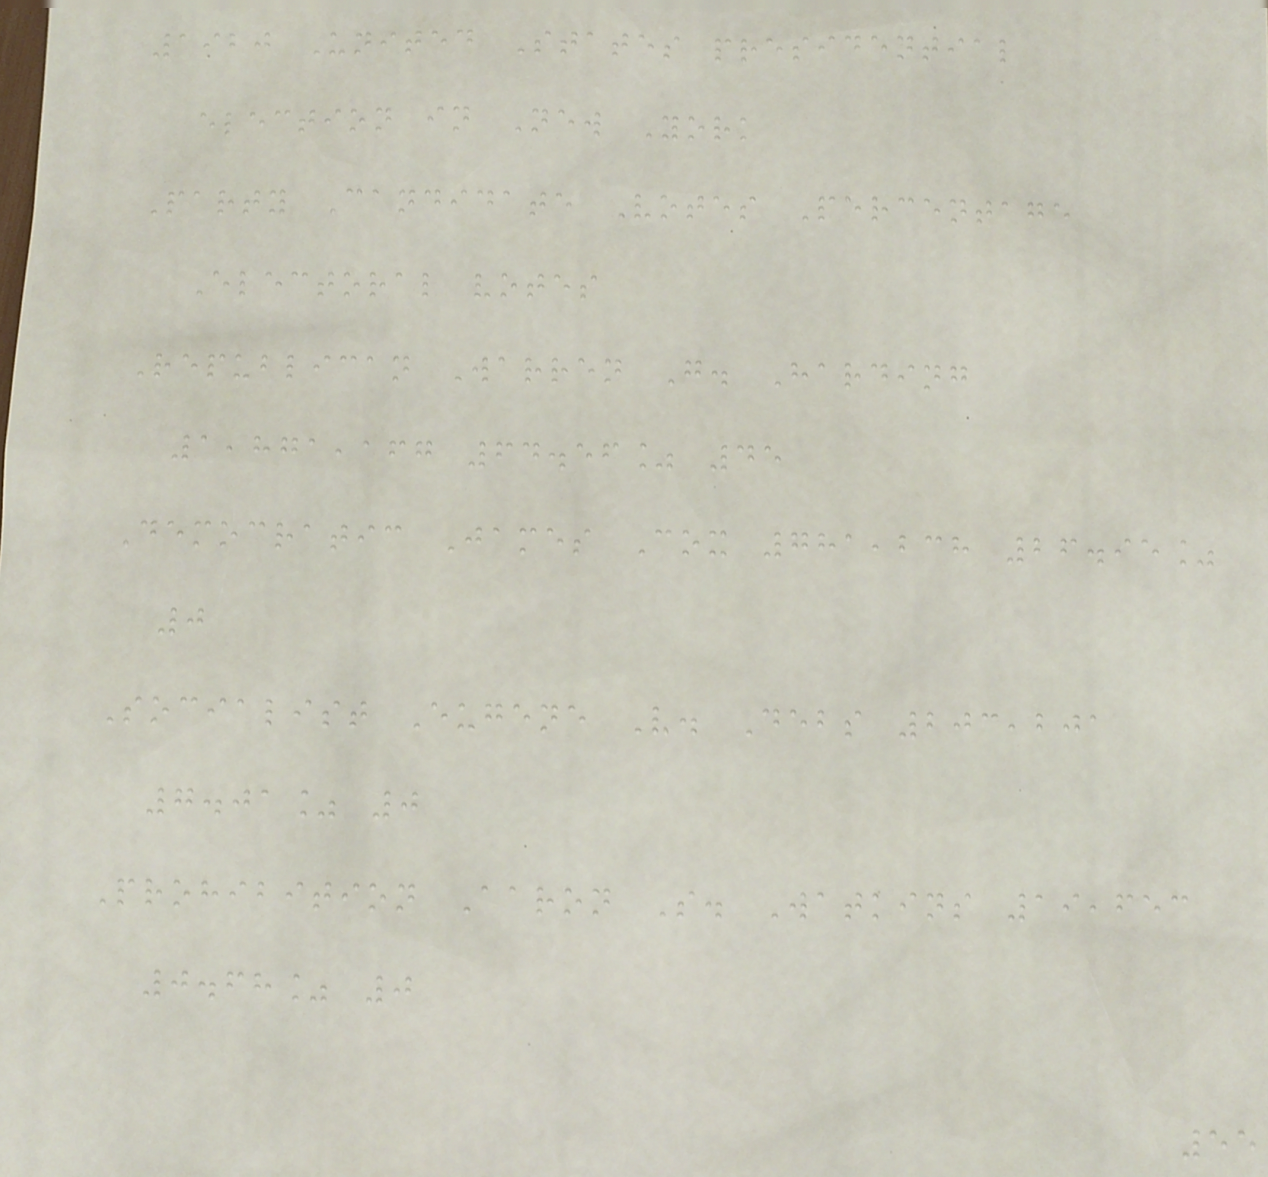1920 United States presidential
election in New York
Party Candidate Votes Percentage
Electoral votes
Republican Warren G. Harding
1,871,167 64.56% 45
Democratic James Cox 781,238 26.95%
0
Socialist Eugene V. Debs 203,201
7.01% 0
Prohibition Aaron S. Watkins 19,653
0.68% 0
55
